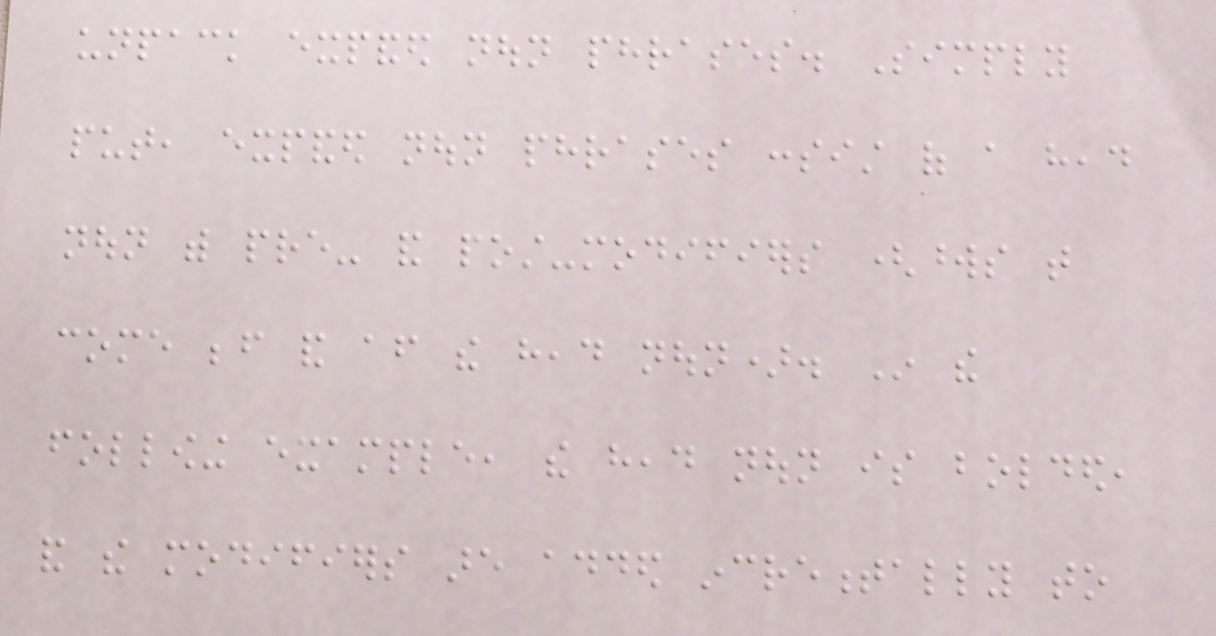unpack expanded noun phrases. Simply
put, expanded noun phrases consist of a head
noun with pre- and post-modifiers (words that
come before and after the head noun). In the
following example, the head noun is bolded,
and the modifiers are added incrementally to
